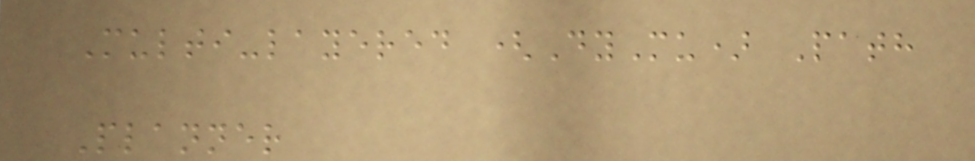Multi-layered (DyMu) Path
Planner
